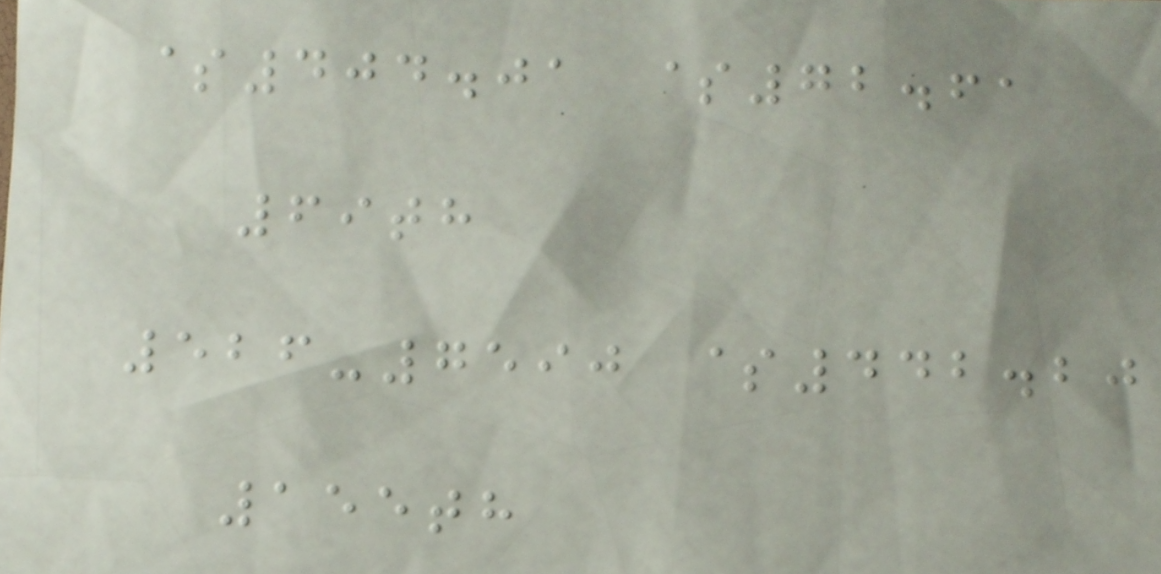$404.01 $72.61
69th
526-7590 $442.20
155th
